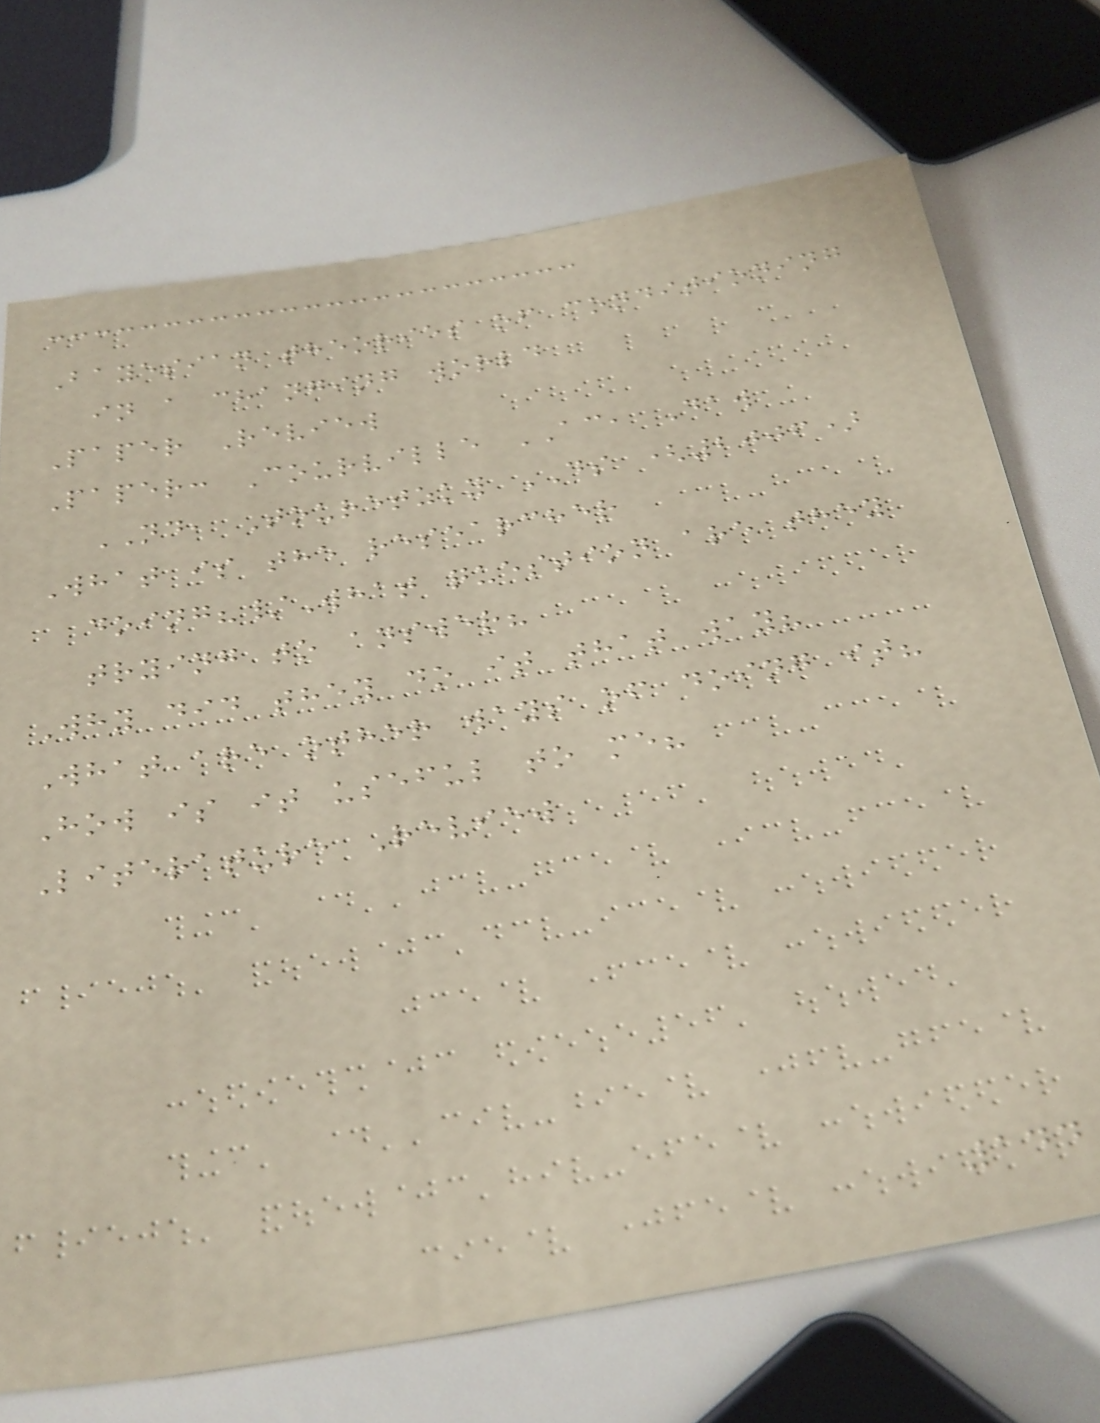Bayesian theories of conditioning
in a changing world
Paper Review
Paper: Courville AC, Daw
ND, Touretzky DS (2006)
What is the researcher
doing?/What question are they
trying to answer?
Why did they do it that way?
What are other ways of doing it?
How is it useful to me?
Literature Review
144
